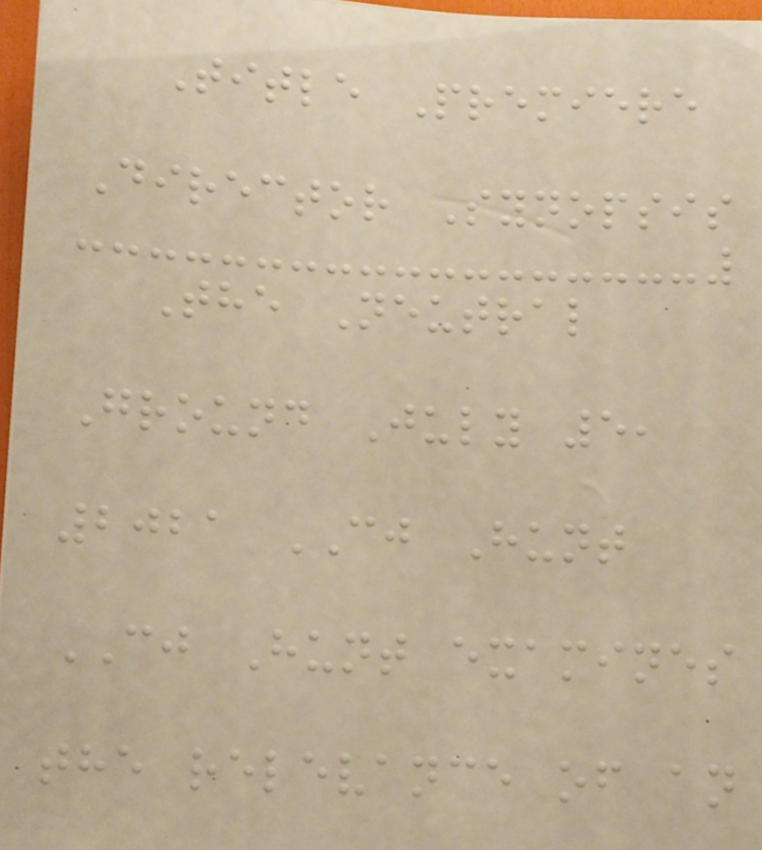Title Premiere
Director Synopsis
The Neutral
Ground July 5,
2021 CJ Hunt
CJ Hunt examines
the relevance of an
